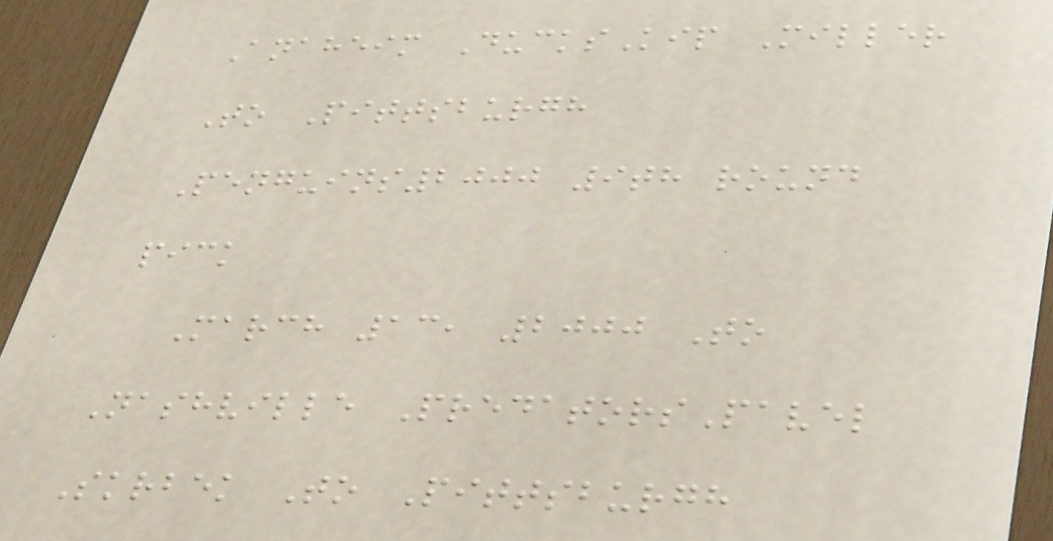Anaheim DucksKip Miller
To Pittsburgh
Penguins2000 9th round
pick
March 13, 2000 To
Nashville PredatorsPavel
Skrbek To Pittsburgh
